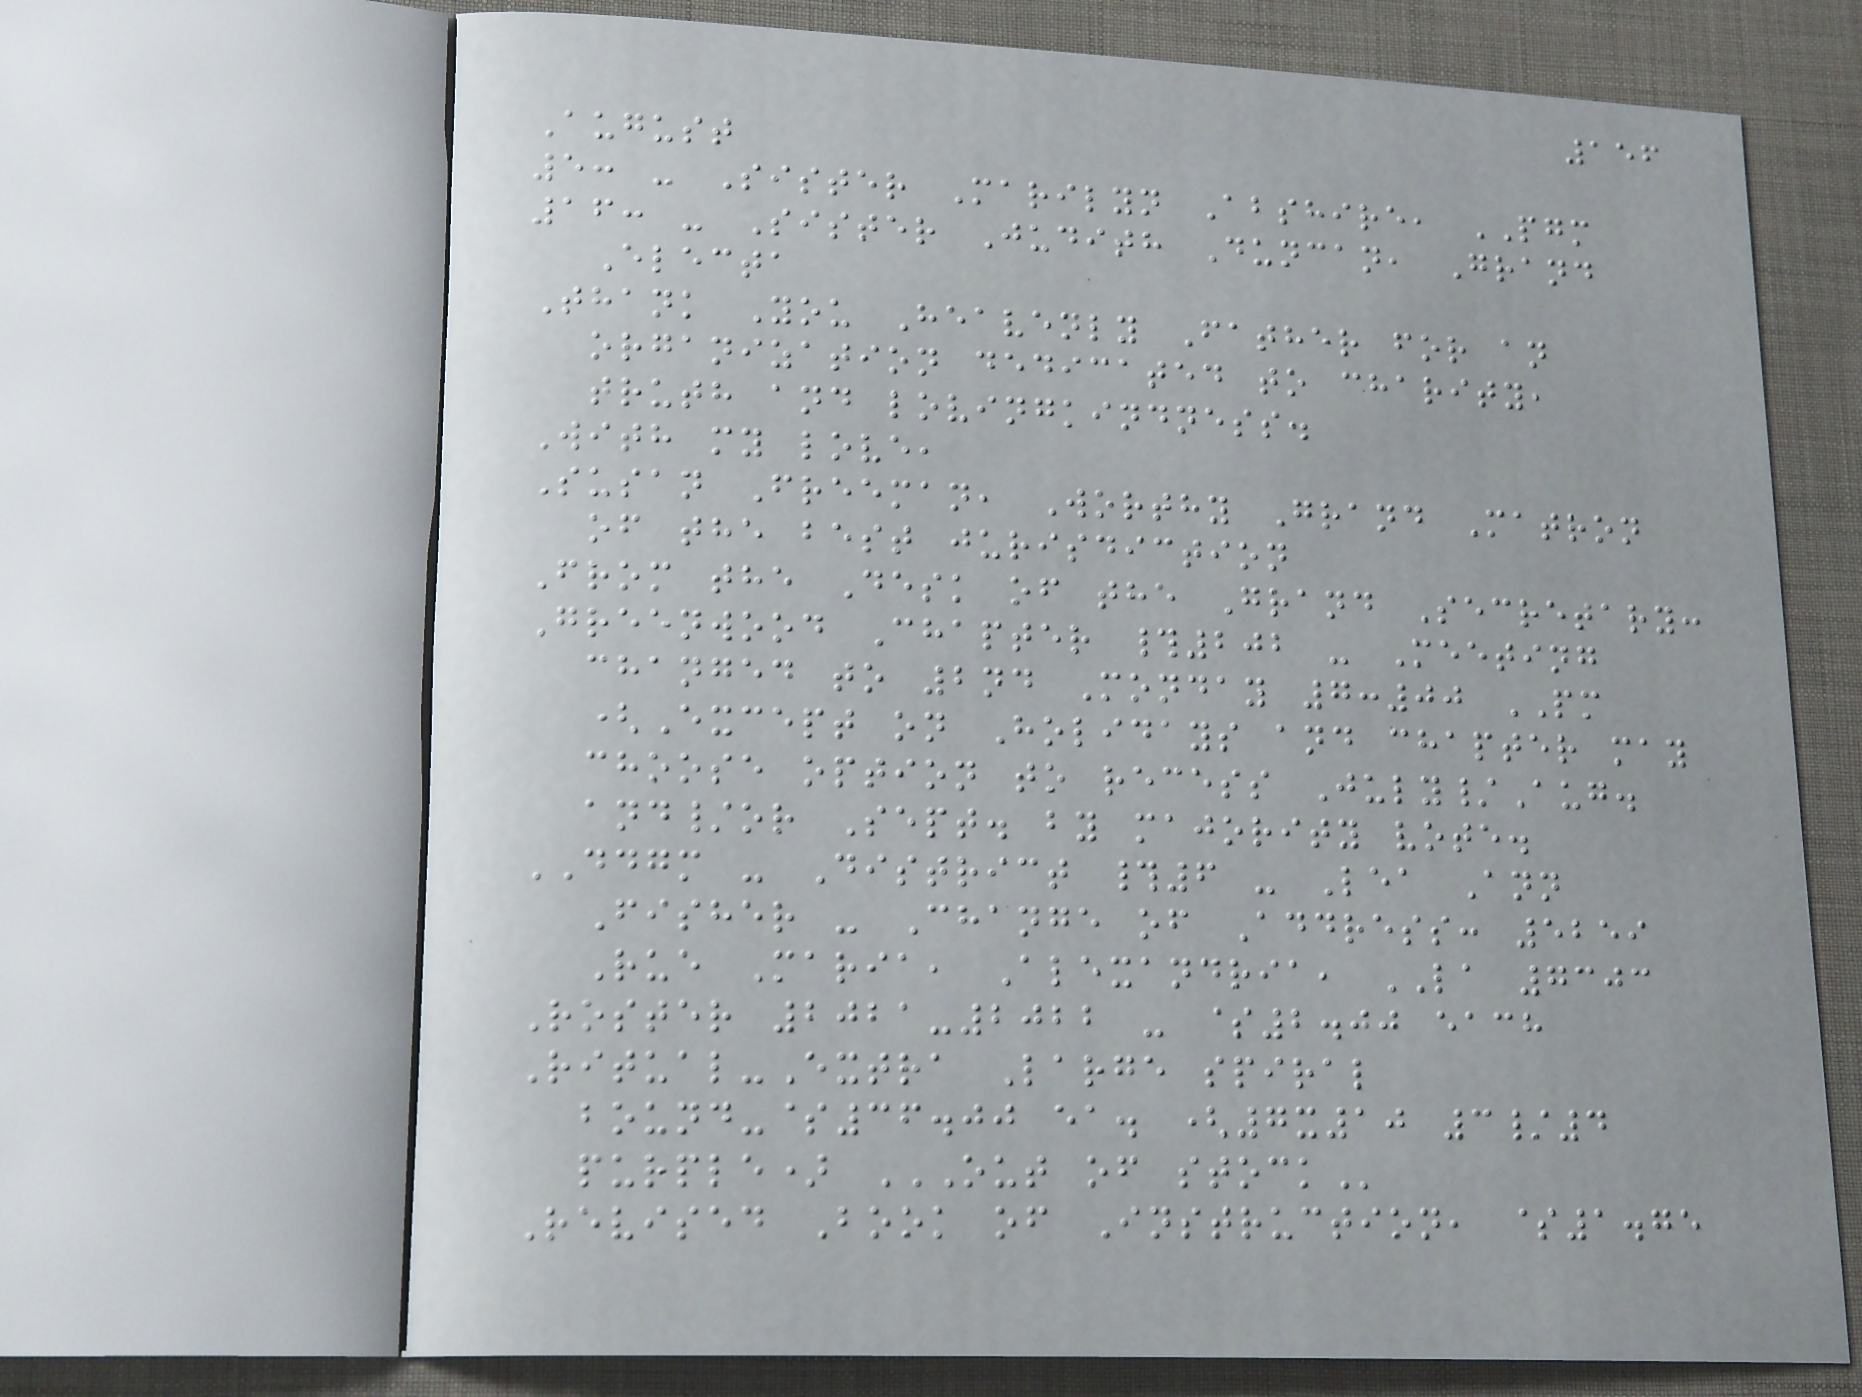156
August
5: - Sister Marilyn Abshire, PGM
16: - Sister Judith Duncan, Grand
Electa
Thank You Heavenly Father for an
organization dedicated to charity,
truth and lovingkindness.
With my love,
Susan Freeman, Worthy Grand Matron
of the best jurisdiction
From the Desk of the Grand Secretary:
Greenwood Chapter #202 - Meeting
changed to 2nd Monday 7:00 PM
(Except on Holidays and chapter may
choose option to recess July/Aug.
and/or Sept. by majority vote.
DDGM - District #6 - Lea Ann
Fisher - Change of Address: 5259
Rue Maria, Alexandria, LA 7303
Roster 2021-2022 - $2.00 each
Ritual-Extra Large spiral
bound-$36.00 ea. (7x10 3/4
purple) OUT OF STOCK
Revised Book of Instruction, $1.75
